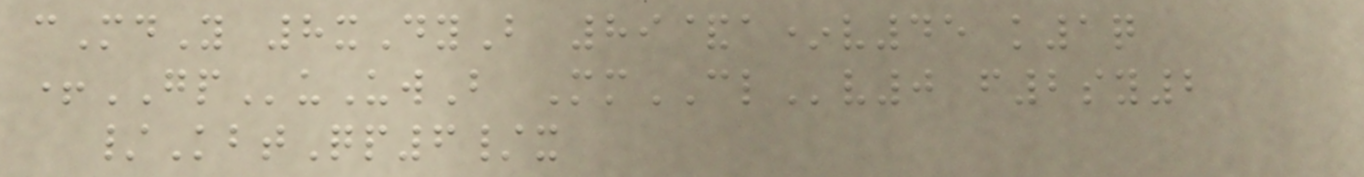cMdY 8xDyB 89&a*v45 k1q
+GPuUwB MmCLv0 f2sy2
/KbtQp6/x
